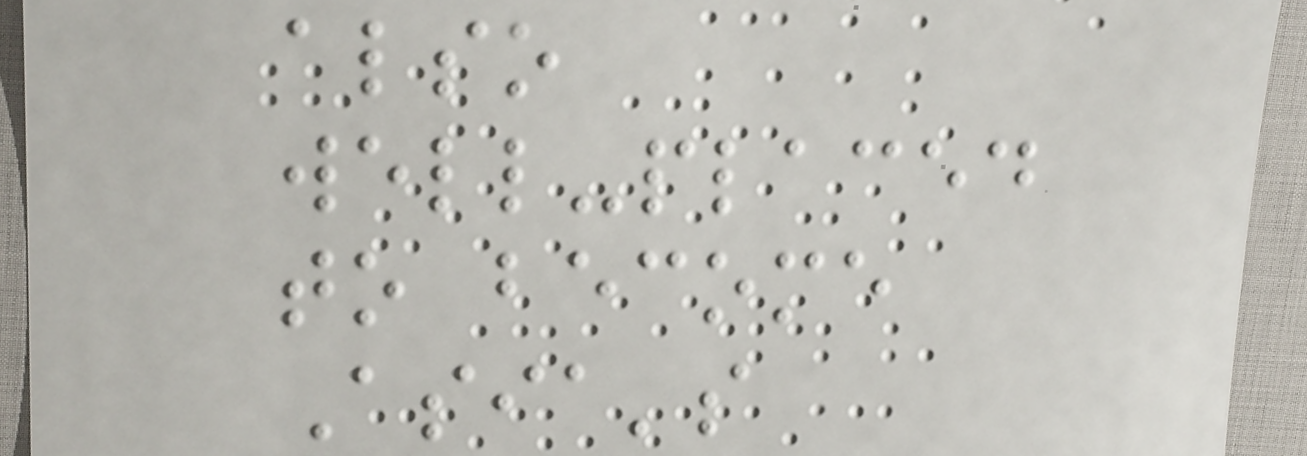also
well-placed
to become
Asia's
